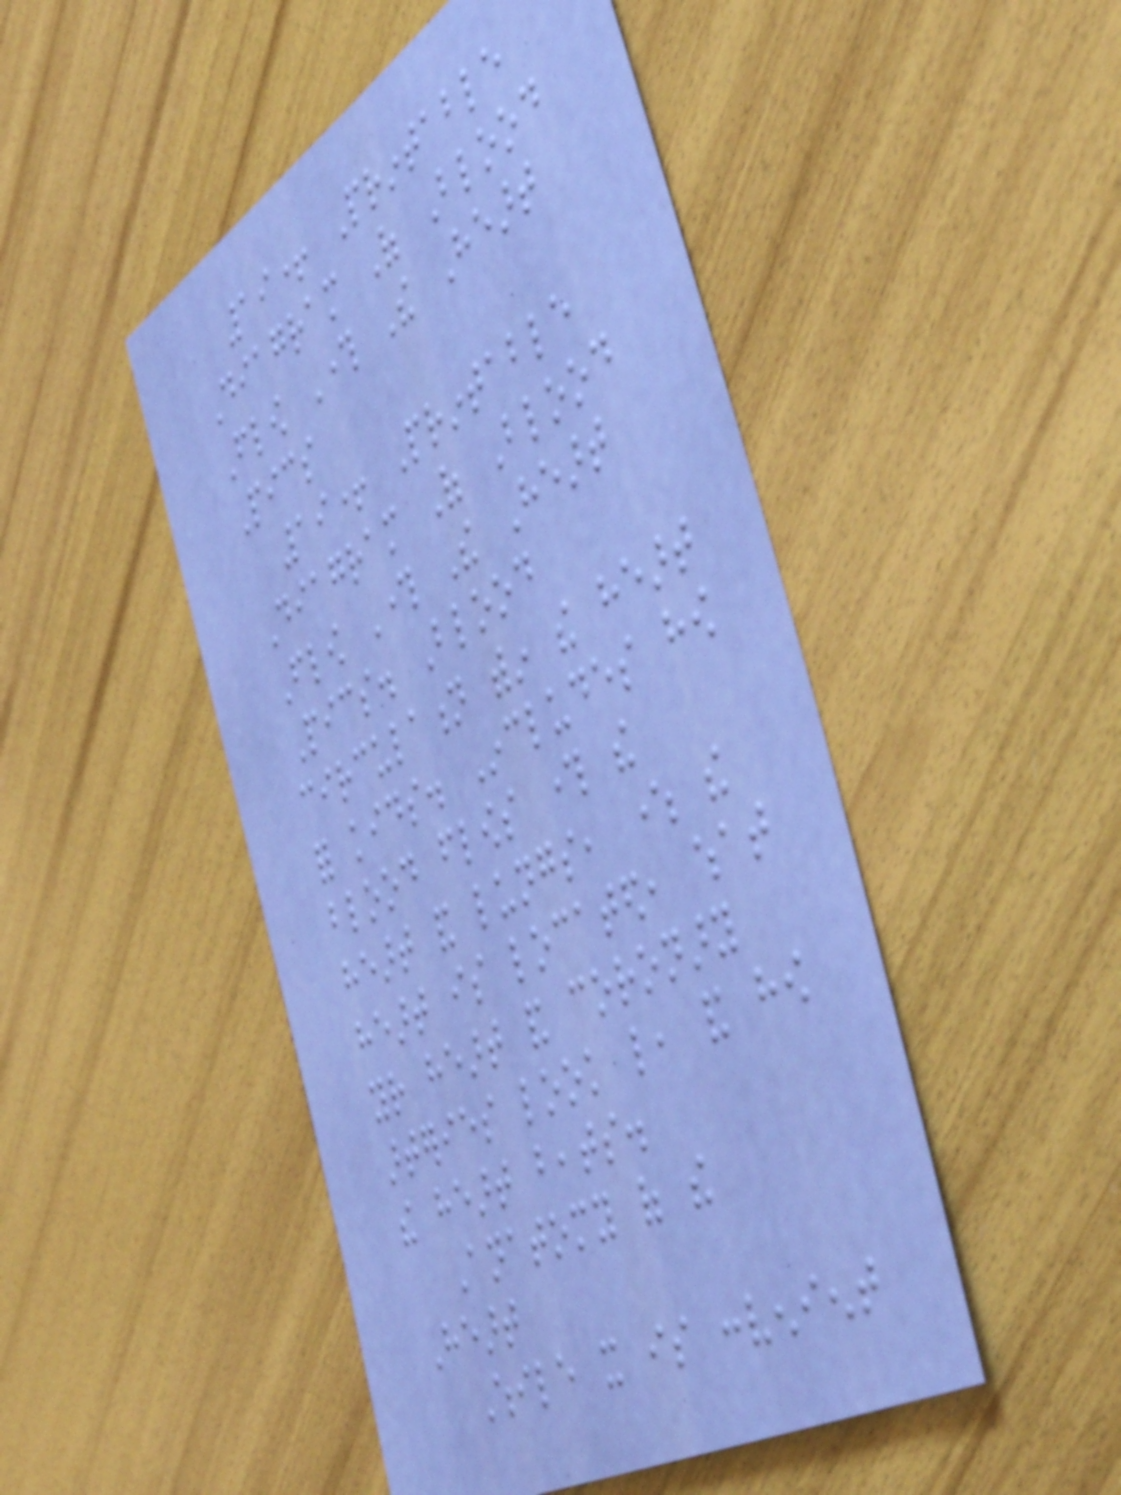19+ Printable
Diagram Of Blood
Flow Through The Heart
Pics
19+ Printable
Diagram Of Blood
Flow Through The Heart
Pics. Blood
circulation within the heart
for kids. Includes how
blood flows through the
heart and lungs, where the
heart is located, what
your heart and coronary
arteries look like, and how
the heart beats.
Anatomy of the
Heart
While it is convenient
